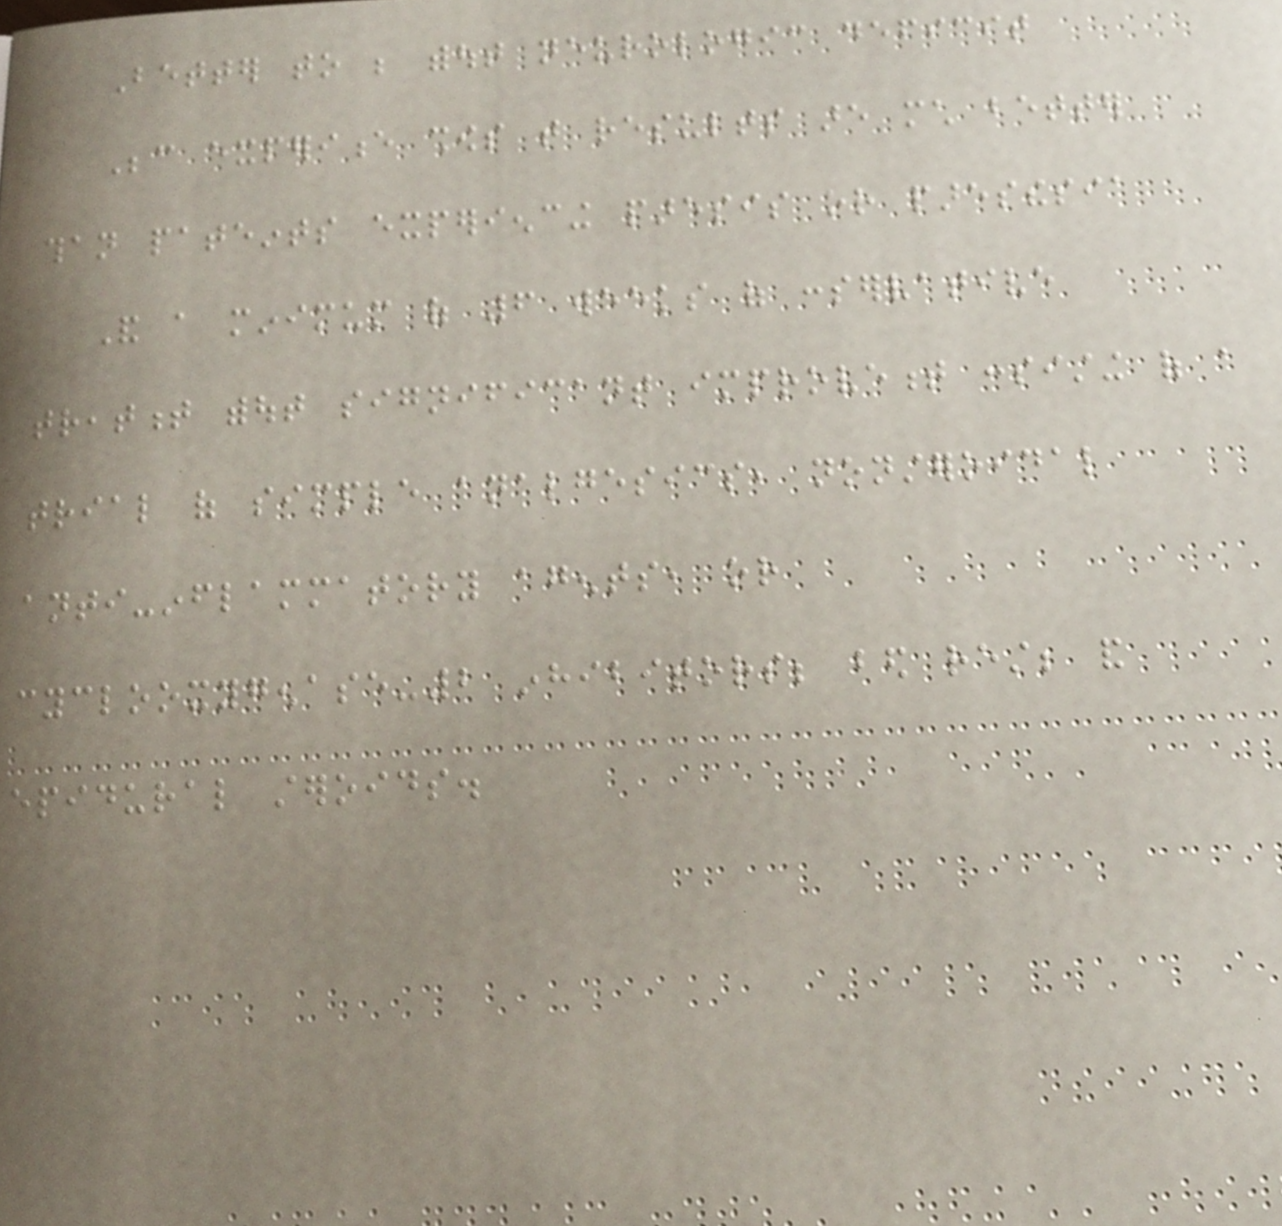Better to be without neurologic deficit
Because experience shows that results are much better
than pateints experiencing paresis or paresthesia
And a minimum of 6 weeks of conservative
treatment without significant improvement consisting of a
trial of simple analgesics, nonsteroidal
anti-inflammatory agents, or
cyclooxygenase-2 inhibitors; bed rest; and
epidural steroids.
